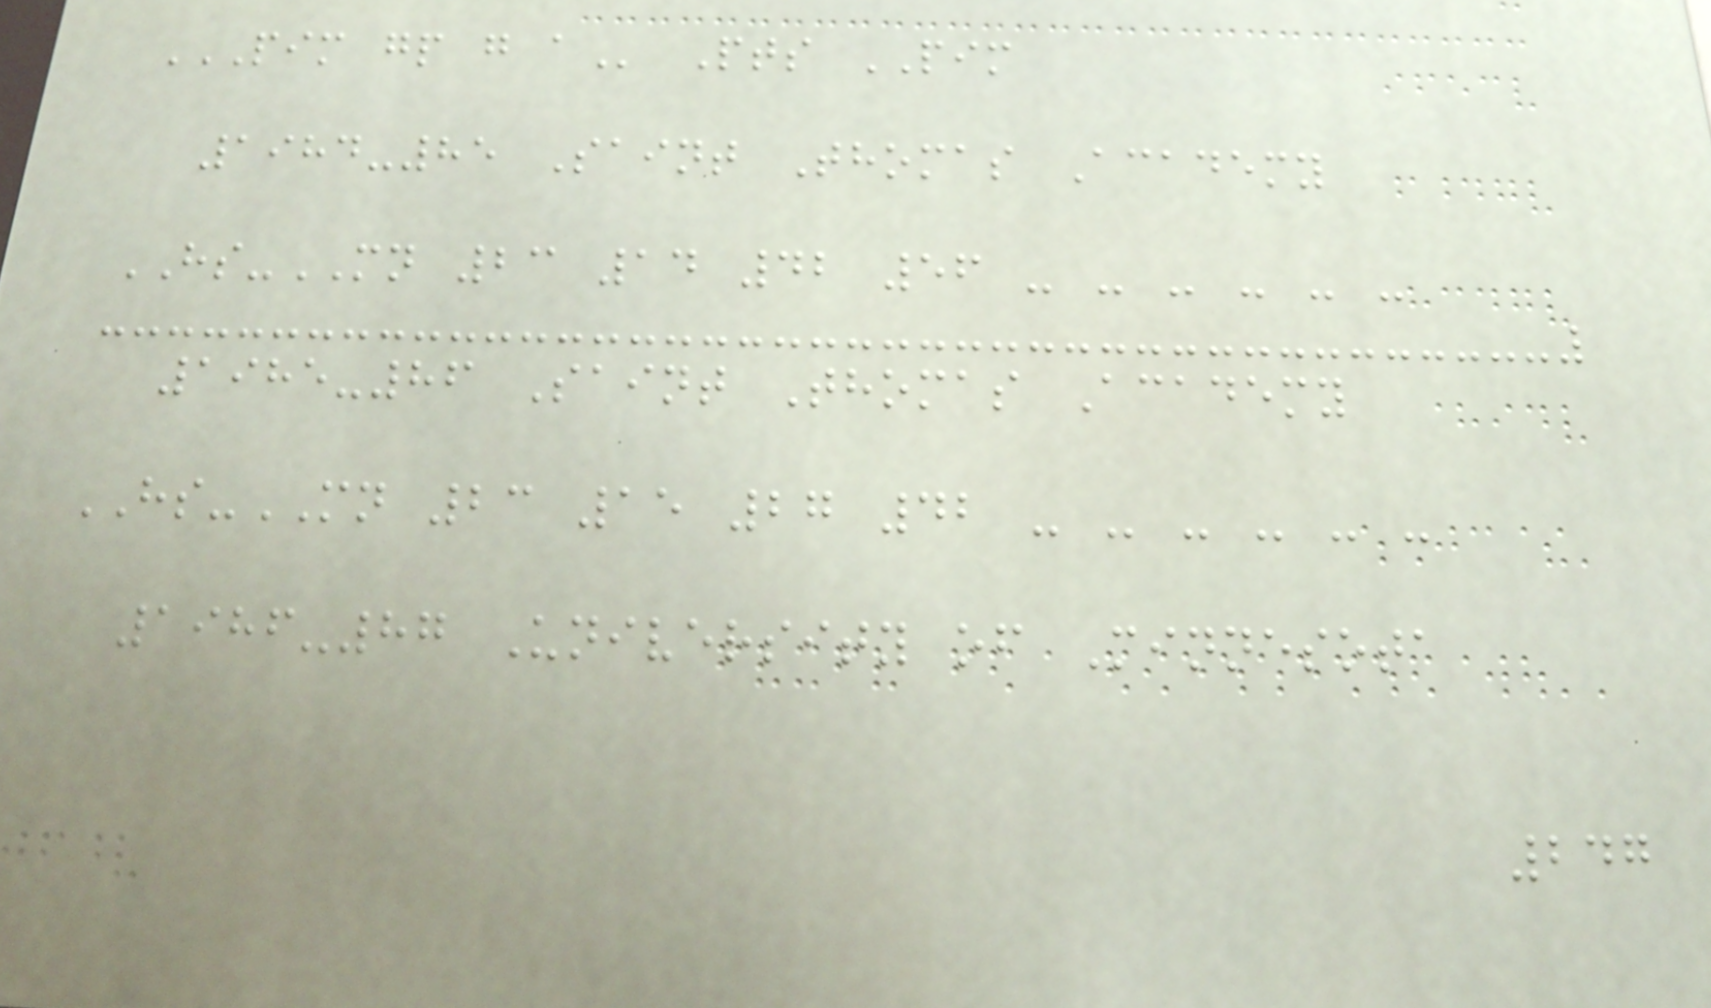PIM GP G A Pts PIM
1984-85 Saint Thomas Academy
HS-MN 23 14 42 56 - - - - - -
1985-86 Saint Thomas Academy
HS-MN 23 15 27 42 - - - - - -
1986-87 University of Minnesota
247
